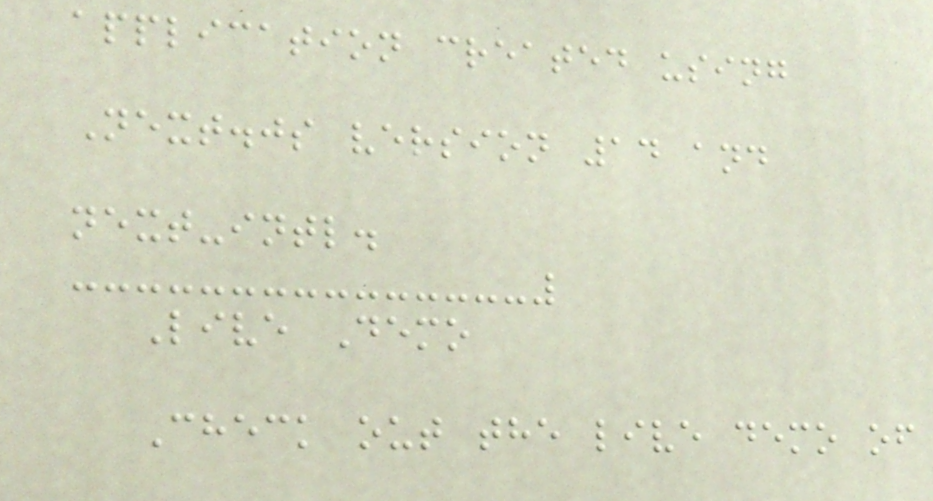application created using
Next.js version 14 and
next-intl.
Live Demo
Check out the live demo of
